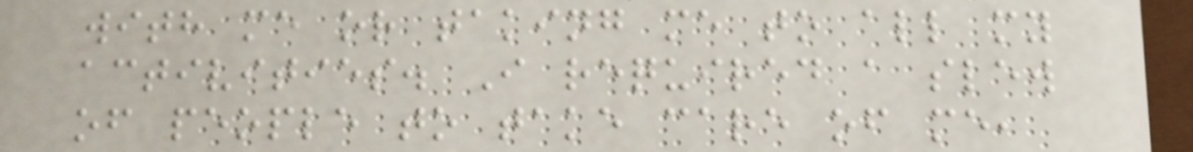with me or taking me to all my
activities. I required a slew
of people to take care of me,
